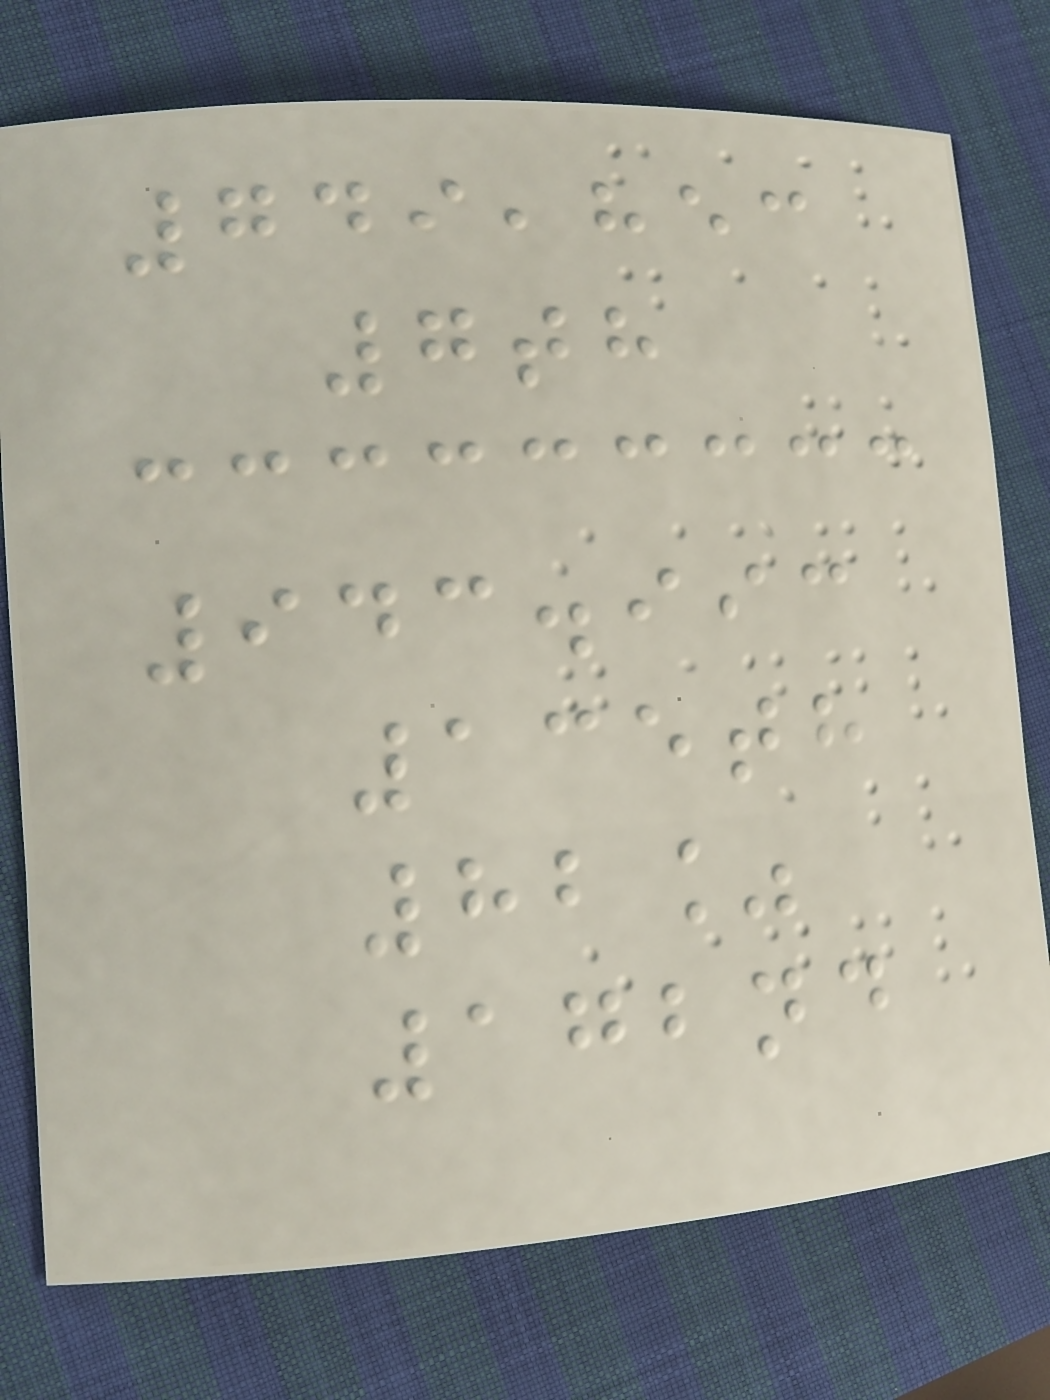749,853
7th
943.993
135th
82%
172nd
